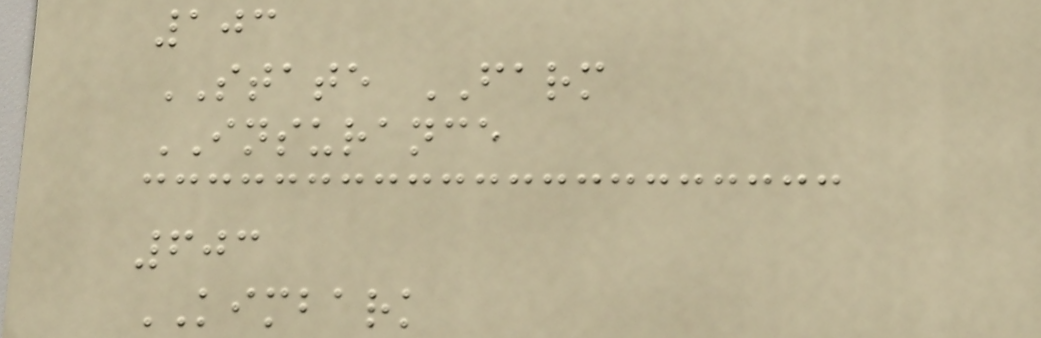103
STATE FARM
INSURANCE
603
KIMBARK
